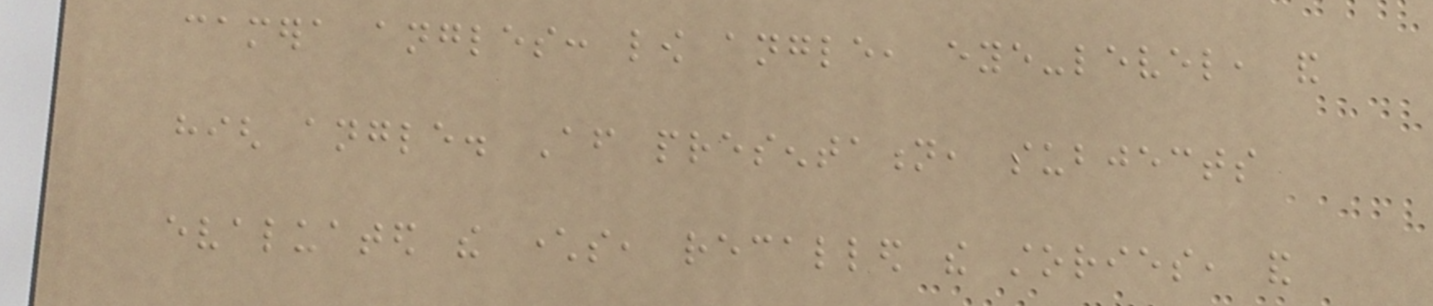camera angles: low angle, eye-level, and
high angle. After presentation, subjects
evaluated the characters, recalled the stories, and
